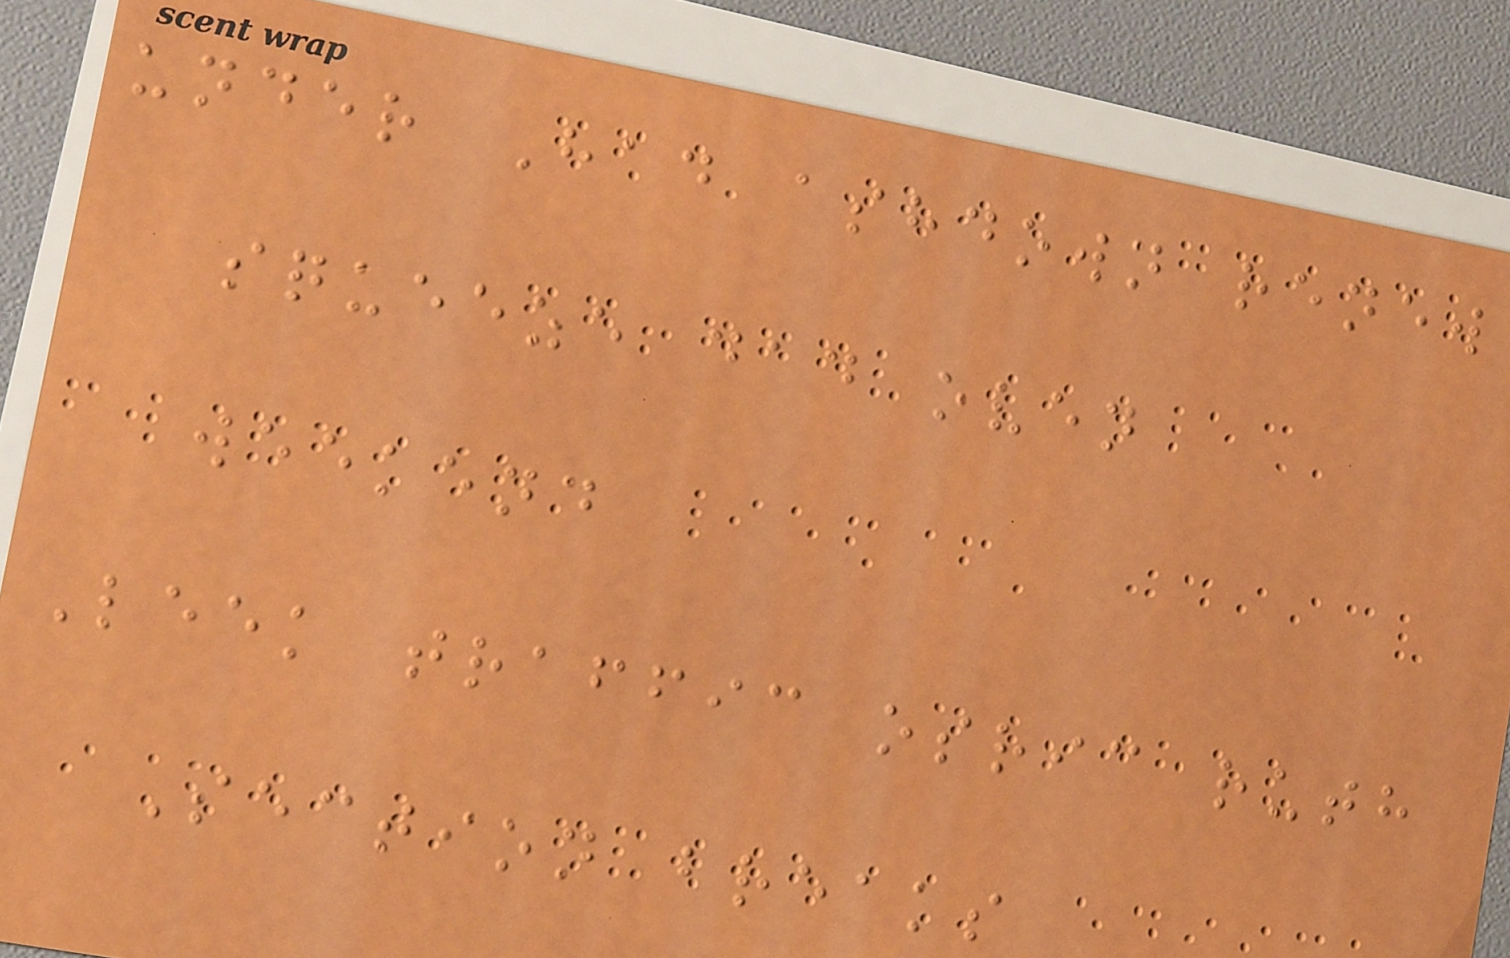under Had ashdown renew
squeeze dad oven
weekend
Leek traffic osric ruth
Section breaks
